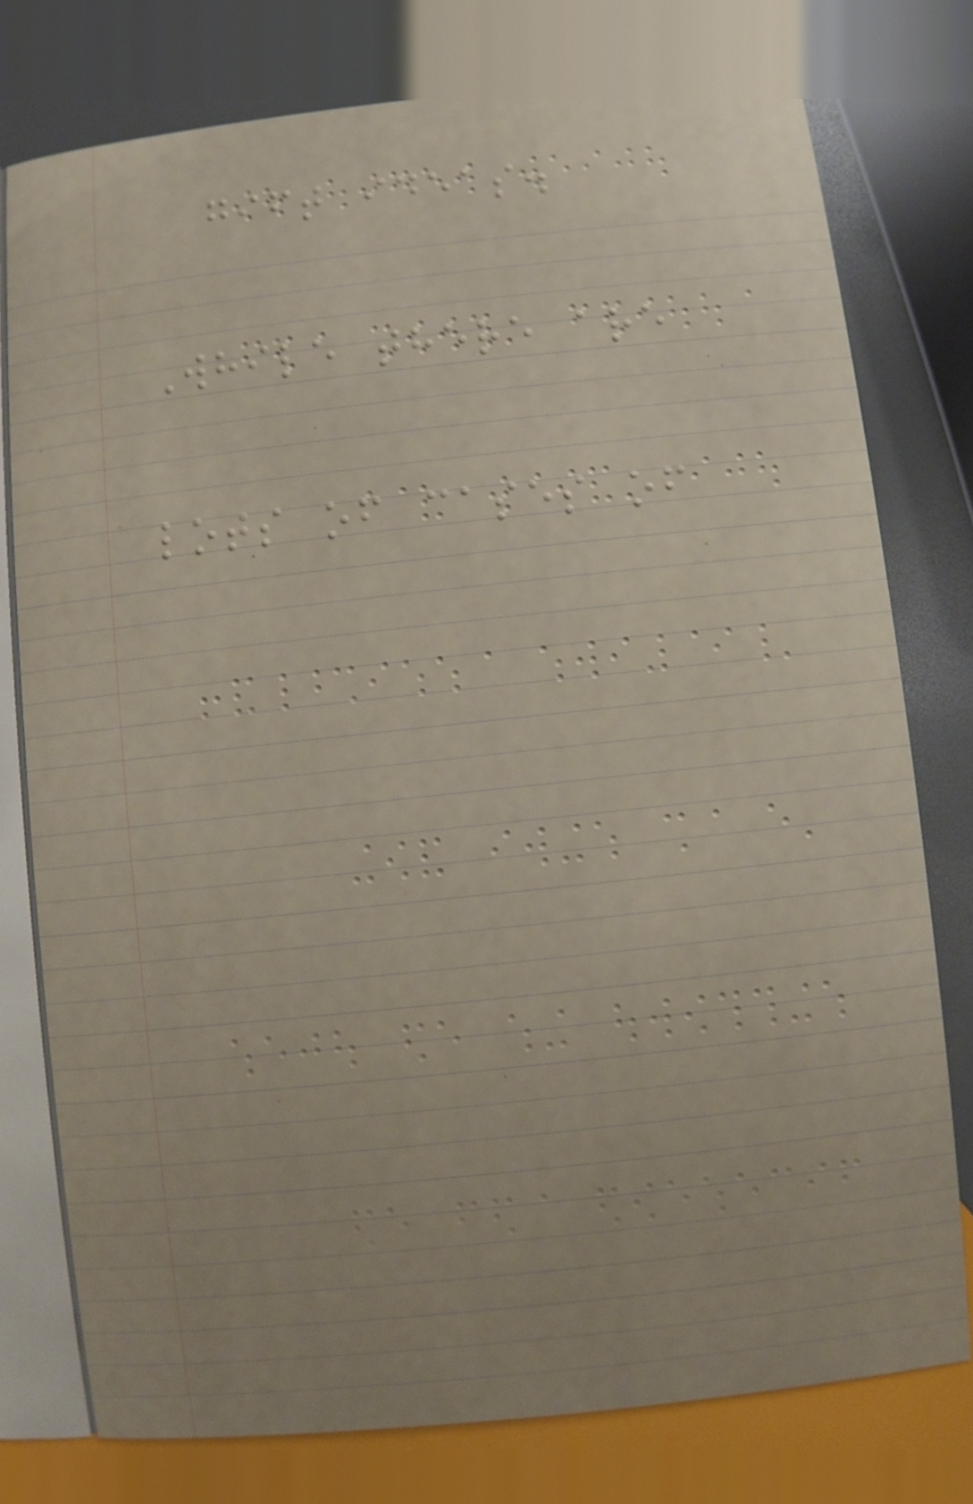gift ideas.
While there are
lots of cases of
